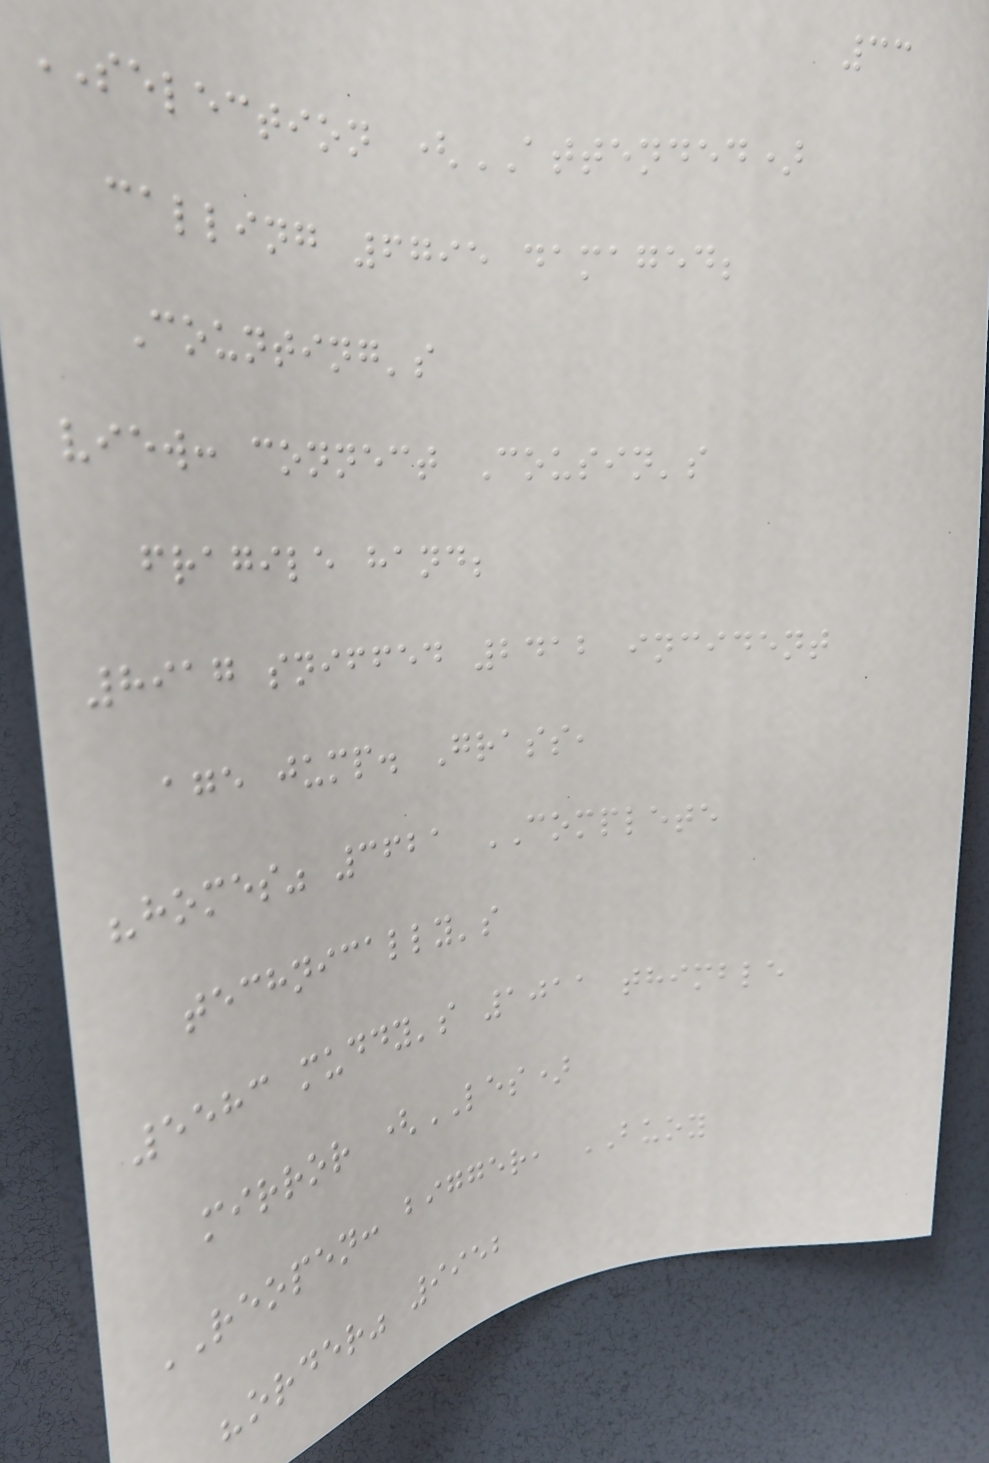33
SELECTION (ATTENDED)
calling 6795 damaged;
Counting's
view: connect Cousin's
fragile hand;
8917 sniffed 2412 incident
age jump. Grass,
"homes" 3621 COMPLETE
technically's
5583 muddy's 1011 thimble
mirror (LES)
REOPEN: bigger, BUOY
"order" 9952
